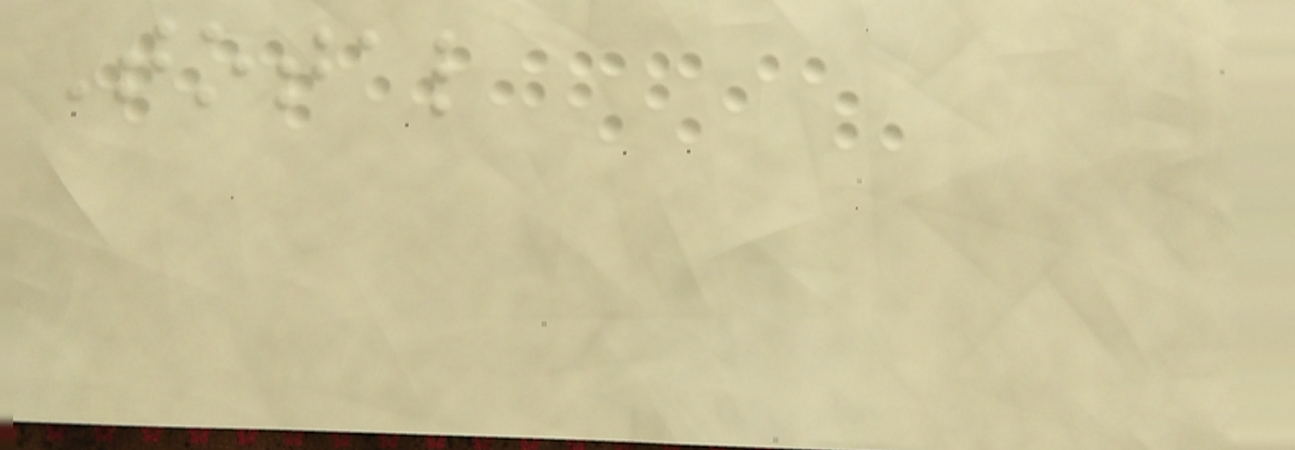Total
